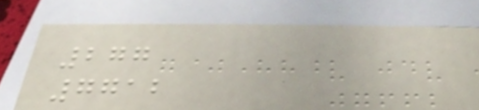277
7712
